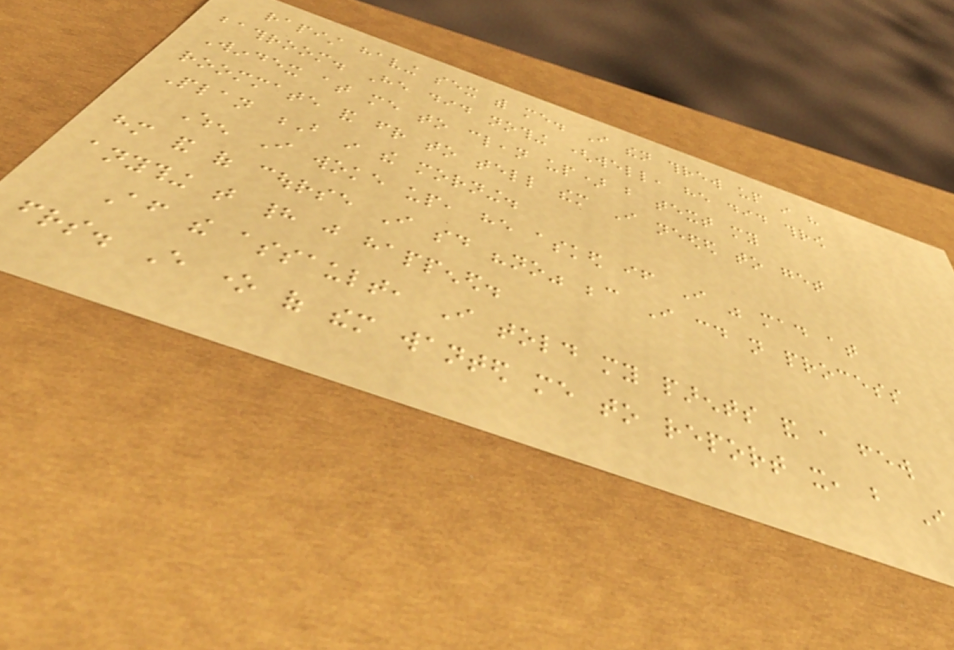rapist having sex with me. I then threw up in his
bathroom. He did nothing (well, he did throw
Windex at me to clean up) but text my
roommate and friend to tell them I needed to get
Plan B in the morning.
When I woke up, he asked if I was mad at
him and of course I said "no" because I could not process
anything that had just happened.
After the assault, I told my parents and a few
friends. Every one of them wanted me to report it, but I
